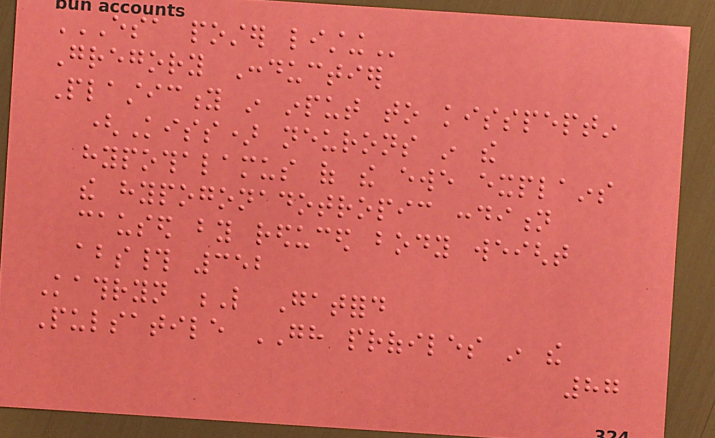ESA POSTER LISTING
Gregory Conductier
Plasticity in input to kisspeptin
(Kiss) neurons in the
hypothalamus of the ewe explains
the hypogonadotropic condition
caused by reduced body weight
abs# 352
Kathryn L Gatford
Pulsatile GH profiles in the
87
